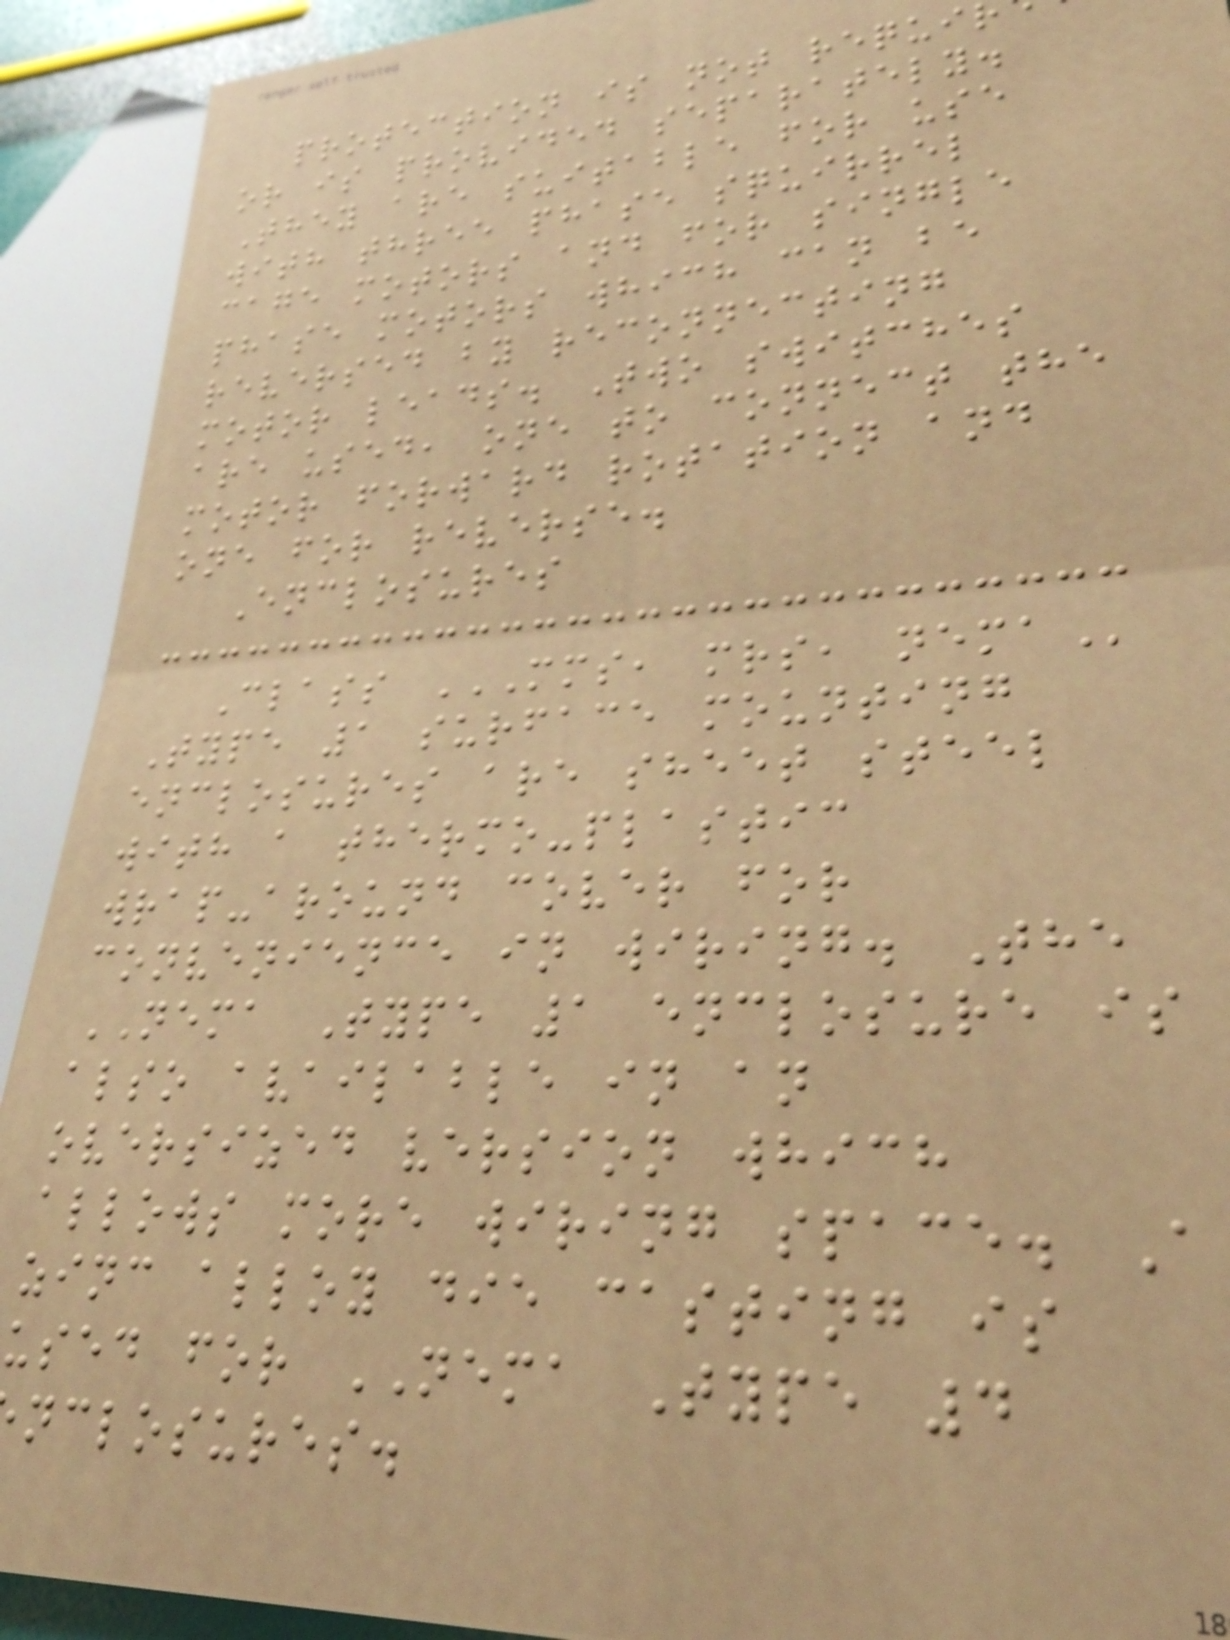protection is not requi
or is provided separately.
They are suitable for use
with three phase squirrel
cage motors and for single
phase motors which can be
reversed by reconnecting
motor leads. Two switches
are used, one to connect the
motor forward rotation and
one for reverse.
Enclosures
Class MMS, MRS, NEMA
Type 1 surface mounting
enclosures are sheet steel
with a thermo-plastic
wrap-around cover for
convenience in wiring. The
NEMA Type 1 enclosure is
also available in an
oversized version which
allows more wiring space. A
zinc alloy die casting is
used for NEMA Type 4
nclosures.
